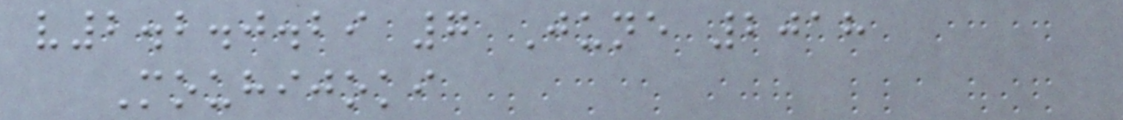v2.2.0.29 7 June 2018
Mouhijoki
